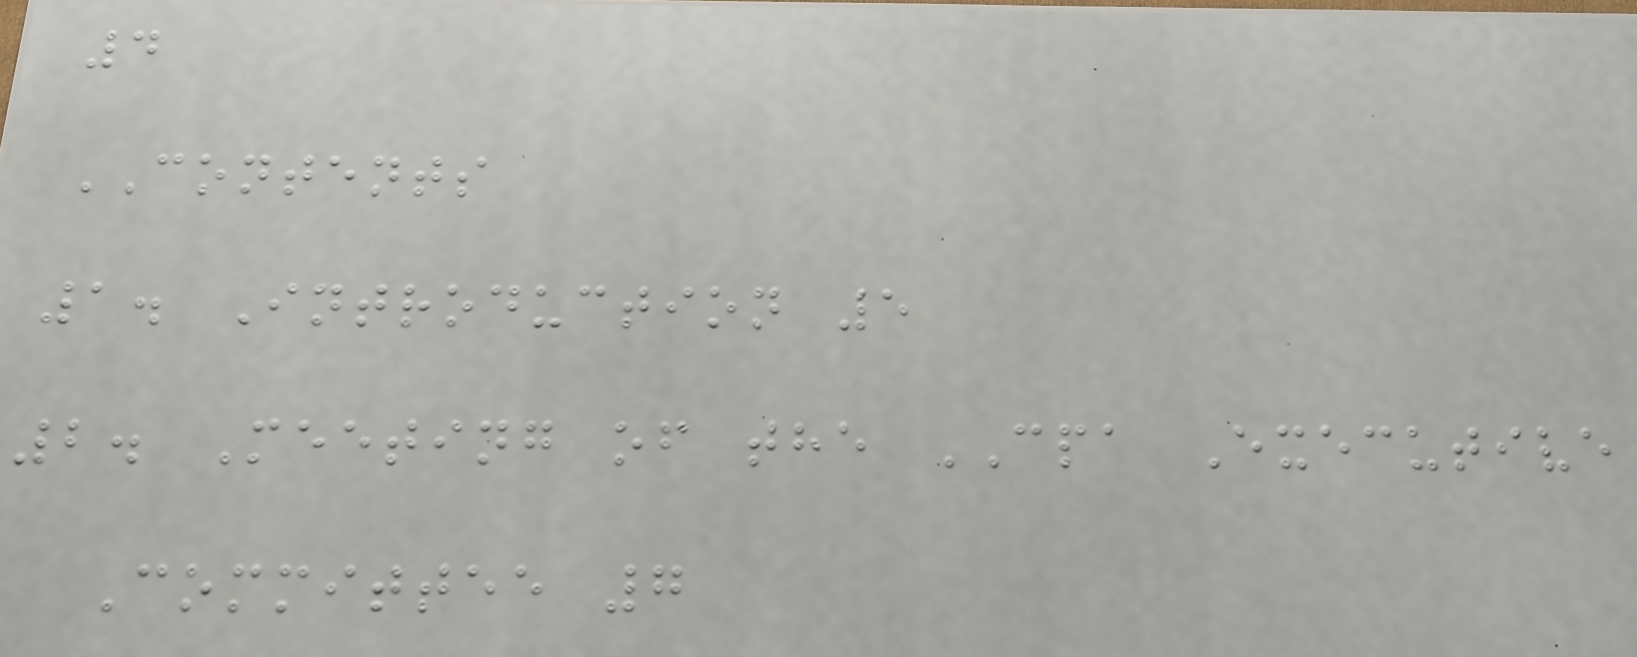4
CONTENTS
1. Introduction 5
2. Meeting of the CPA Executive
Committee 7
